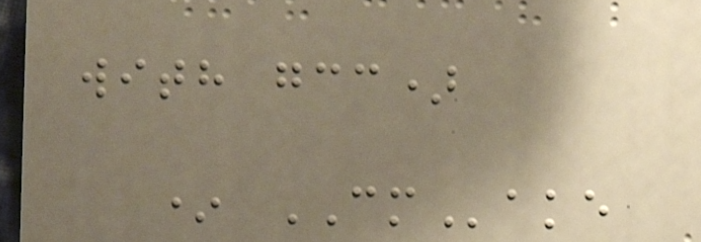with gcc)
* CMake
